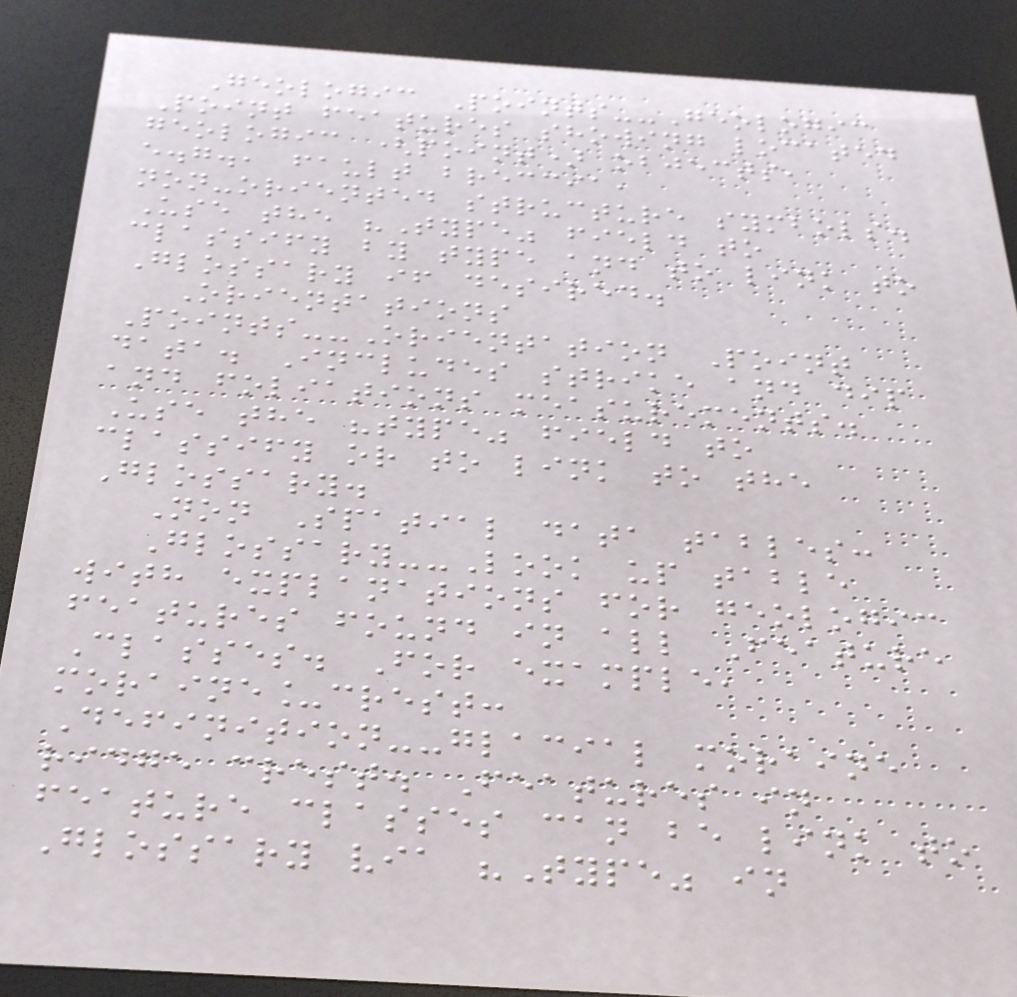Geologic Points--Geologic
Point features showing located
geologic (point) objects,
e.g., fault breccia,
non-oriented structure symbols.
Use the "Type" field to
classify by type and to link to
Glossary if desired.
Orientations
Points--Orientation Point
data. Includes strike and dip
and foliations measurements.
Use the "type" field to
classify or to link to the
Glossary.
Non Spatial data tables:
Glossary--Look up table
with explanations for geologic
features found in all Feature
Classes. For example,
moraine_crest:
Definition--glacial moraine
ridge crest. Features in
feature classes can be link to
Glossary via "Type" in
